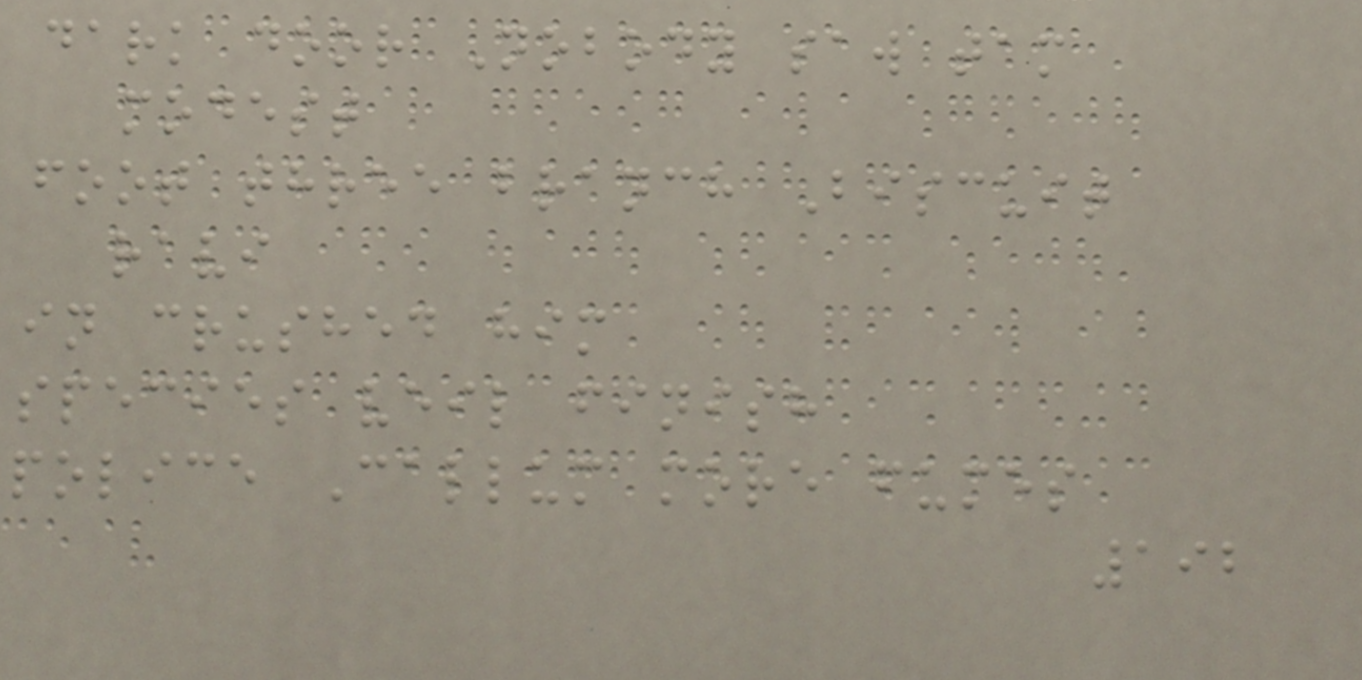dark door Nobody saw tam
modest
foot three branch Biscuit
ravi
in crushed him
species veil finish
police Callum more fumes
192
